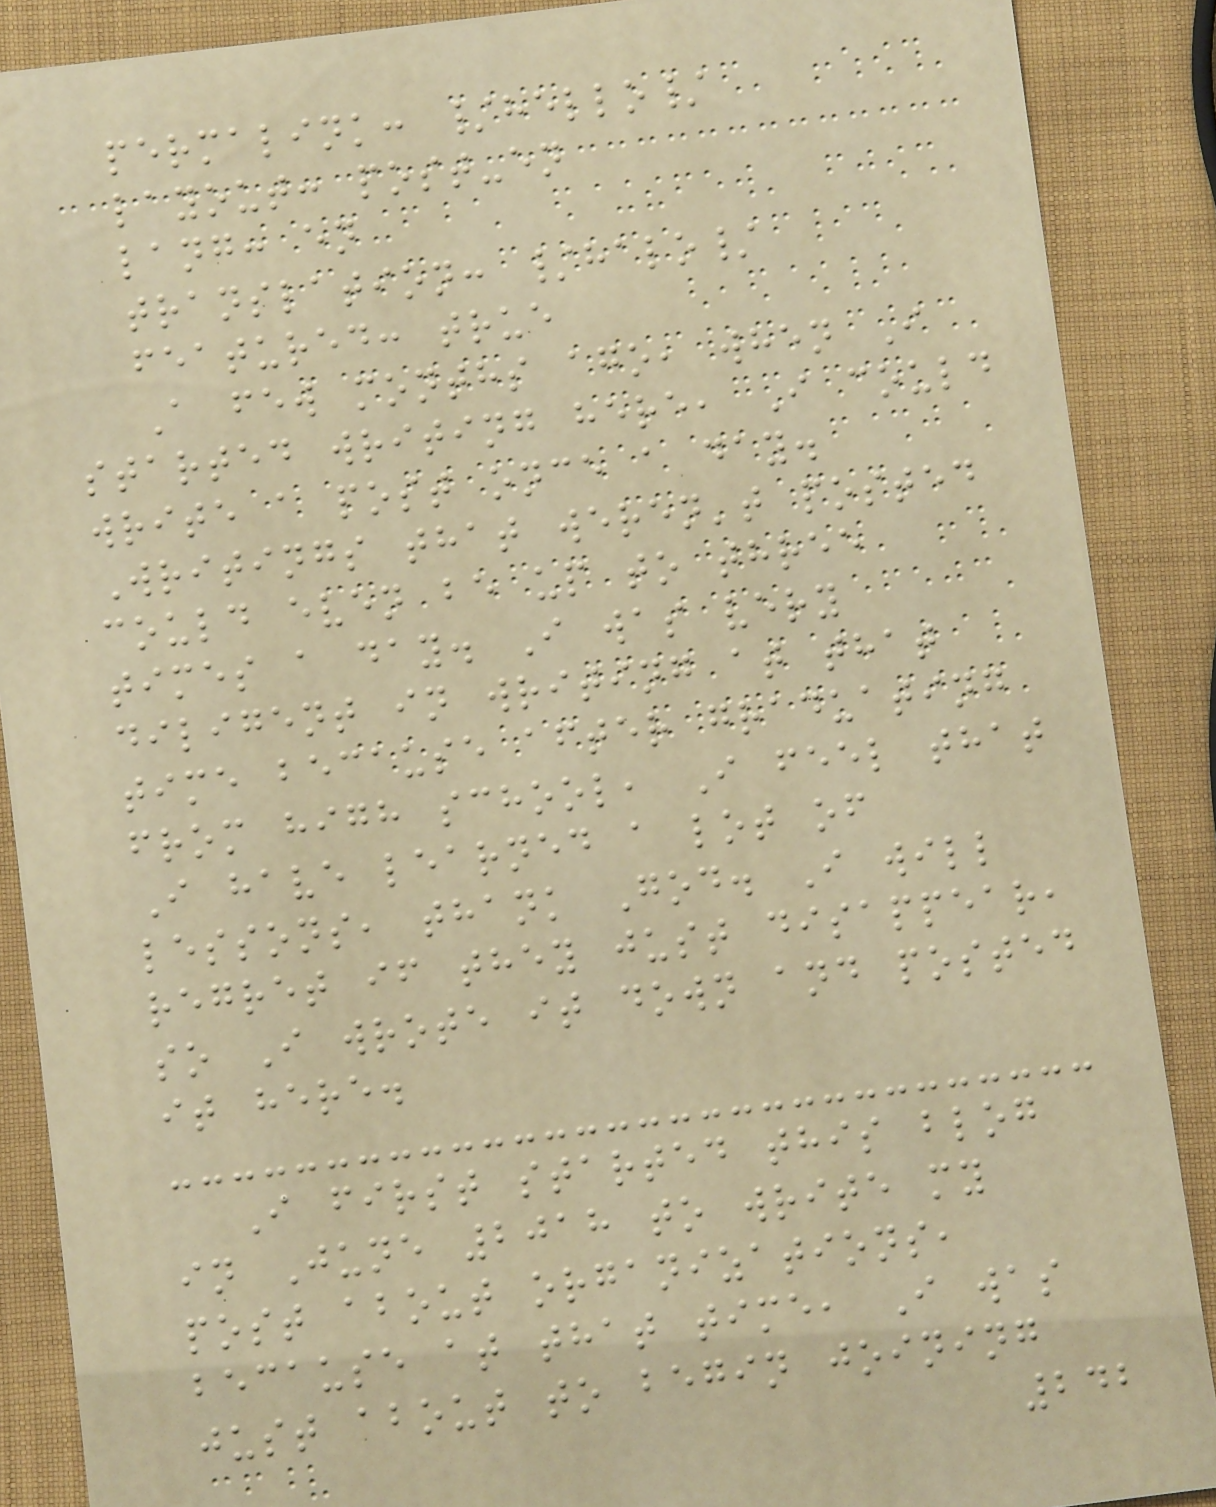permalink: /hello/
layout: post-en
lang: en
translation: /halo/
featured: true
A few months ago, when I
started writing here, I could
write a post once a day.
Writings that weren't posted
could even be up to three
times a day. I was very
diligent in writing at that
time because after graduating
from high school, I feel that
I have learned a lot of
lessons, thank God. I will
regret if they just disappear,
so I wrote it down and posted
it here.
I first started this blog
in June 2018 to write my
post about organizations,
because at that time, I was
just about to begin joining
242
